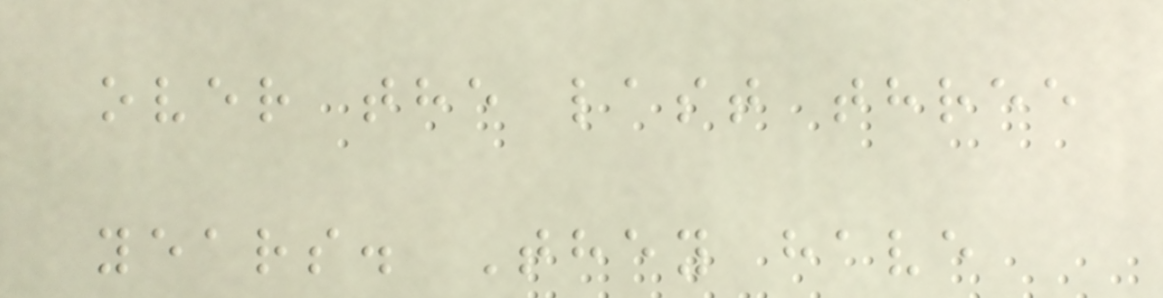over the last three
years. They have
